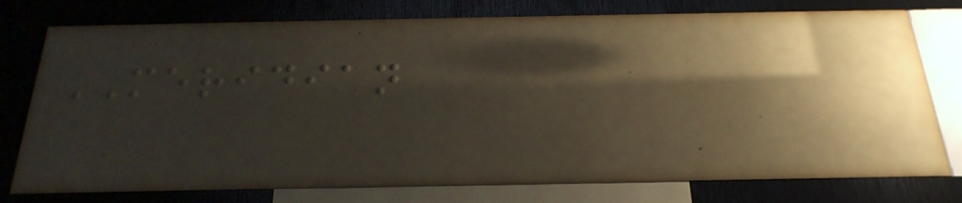MERIDIAN
